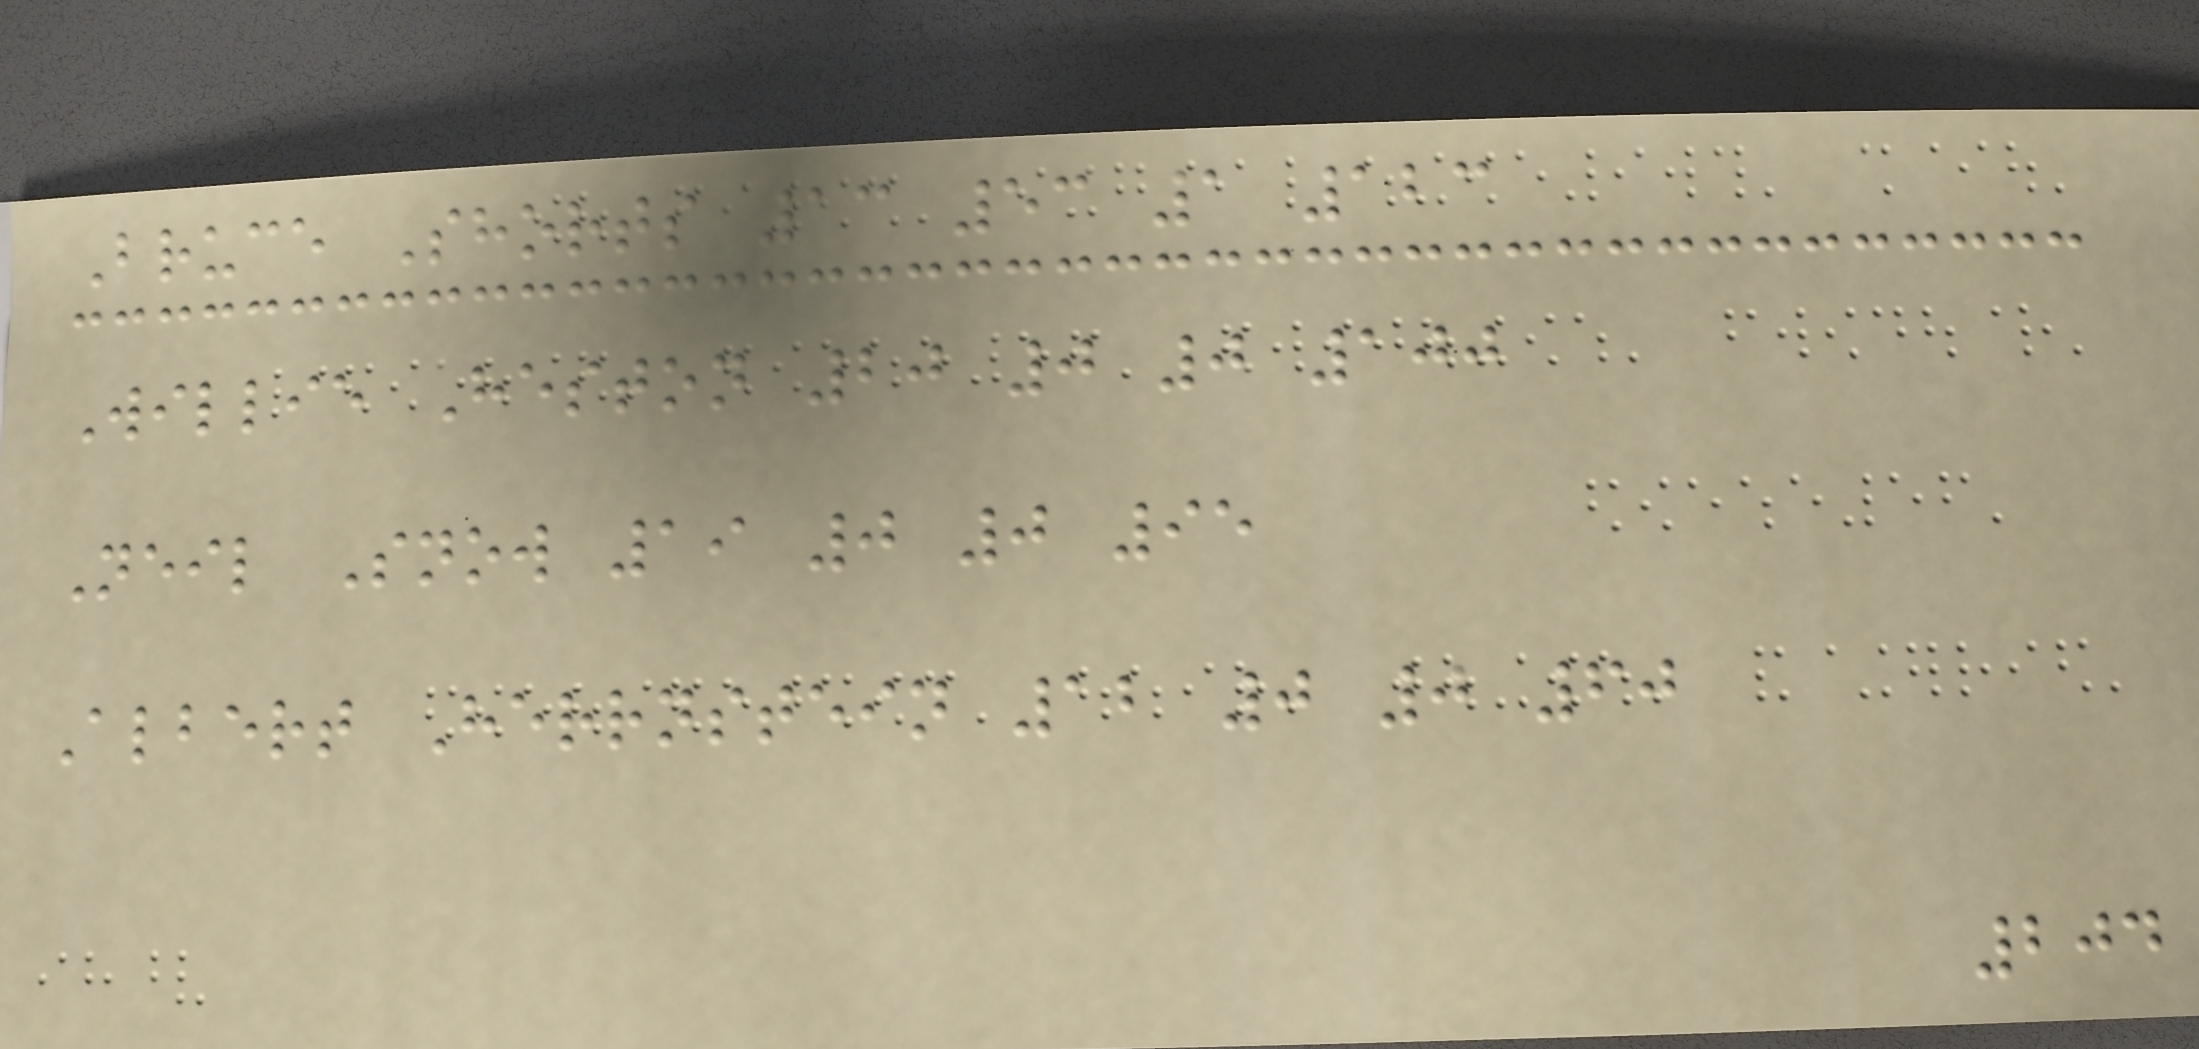Bruce Shorts 13 53 1 123
Willie Heston 20 0 0 100
Neil Snow 19 0 0 95
Albert Herrnstein 12 0 0 60
204
